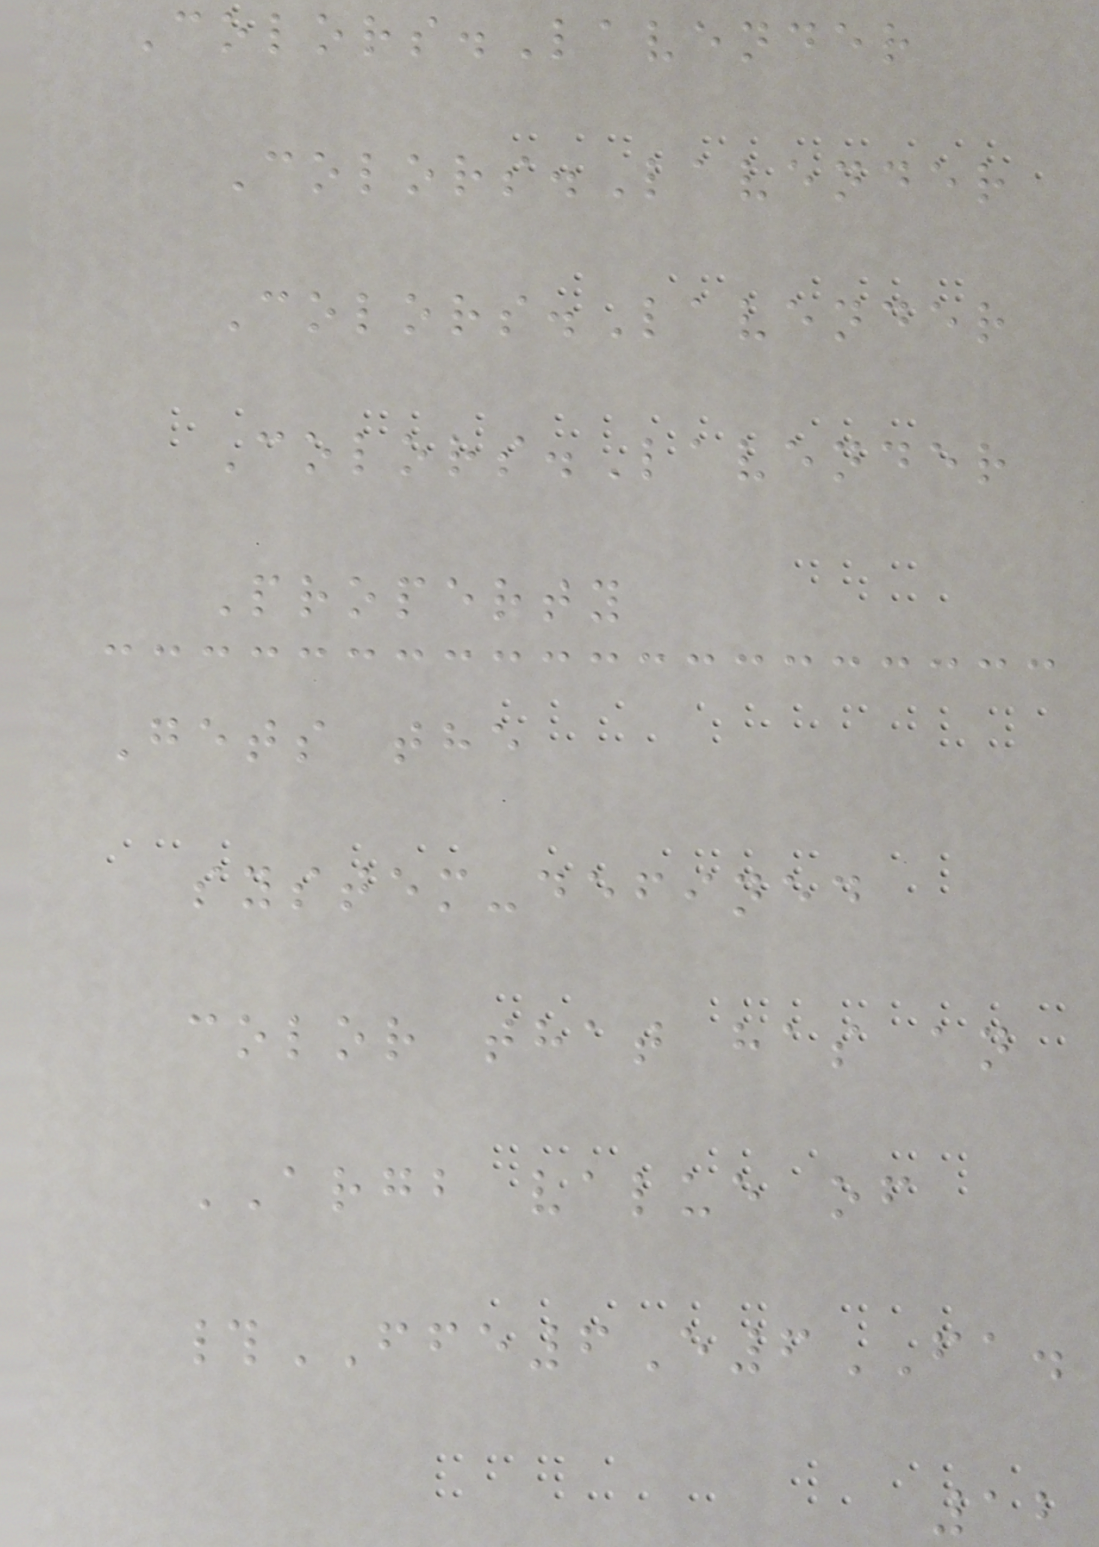Colors.Lavender
Colors.Lavender
Colors.Lavender
Colors.Lavender
Property
Gets the
system-defined
color that has an
ARGB value of
#FFE6E6FA.
12
